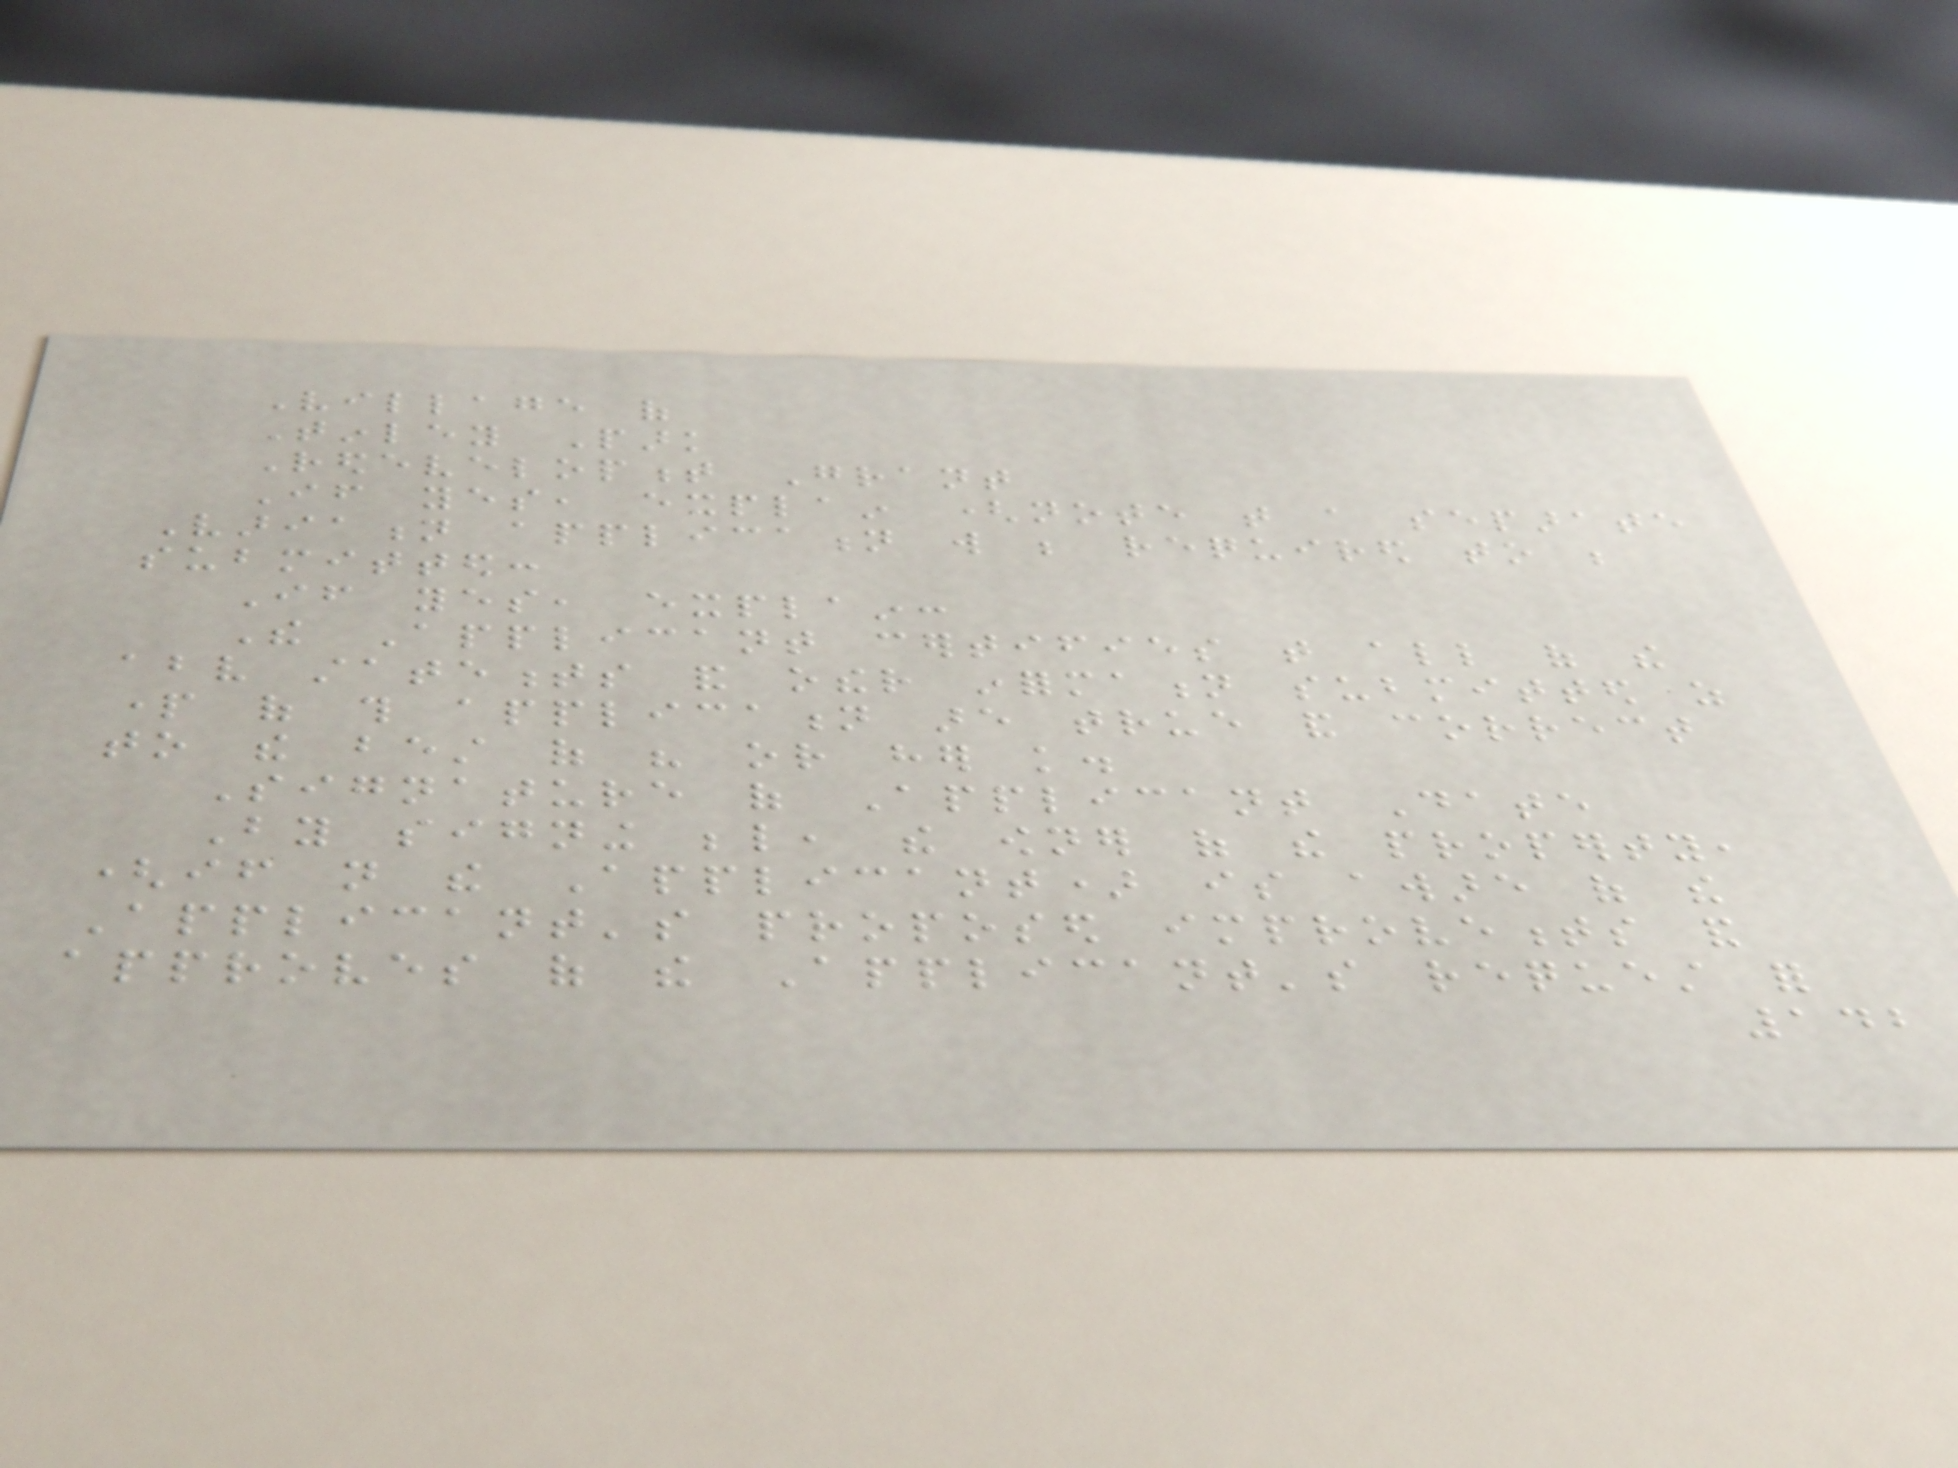Village of
Tinley Park
Redevelopment Grant
If yes, explain (note that a separate
Variation application will be required to be
submitted:
If yes, explain:
The Applicant certifies that all of the
above statements and other information submitted as
part of this application are true and correct
to the best of his or her knowledge.
Signature of Applicant Date
By signing below, the owner of the property,
(if not the Applicant) is aware of the
Applicant's proposed improvements and
approves of the Applicant's request for
142
